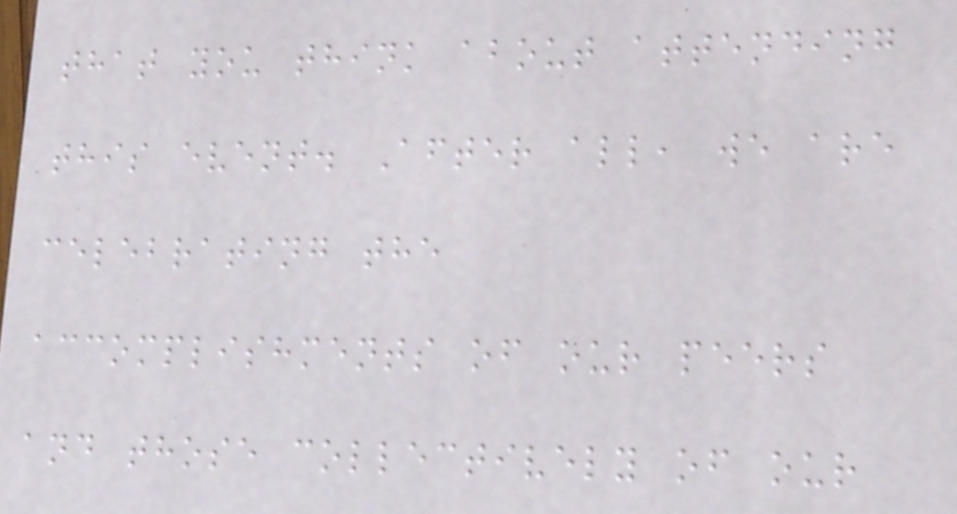that you think about attending
this event. After all, we are
celebrating the
accomplishments of our peers
and those collectively of our
